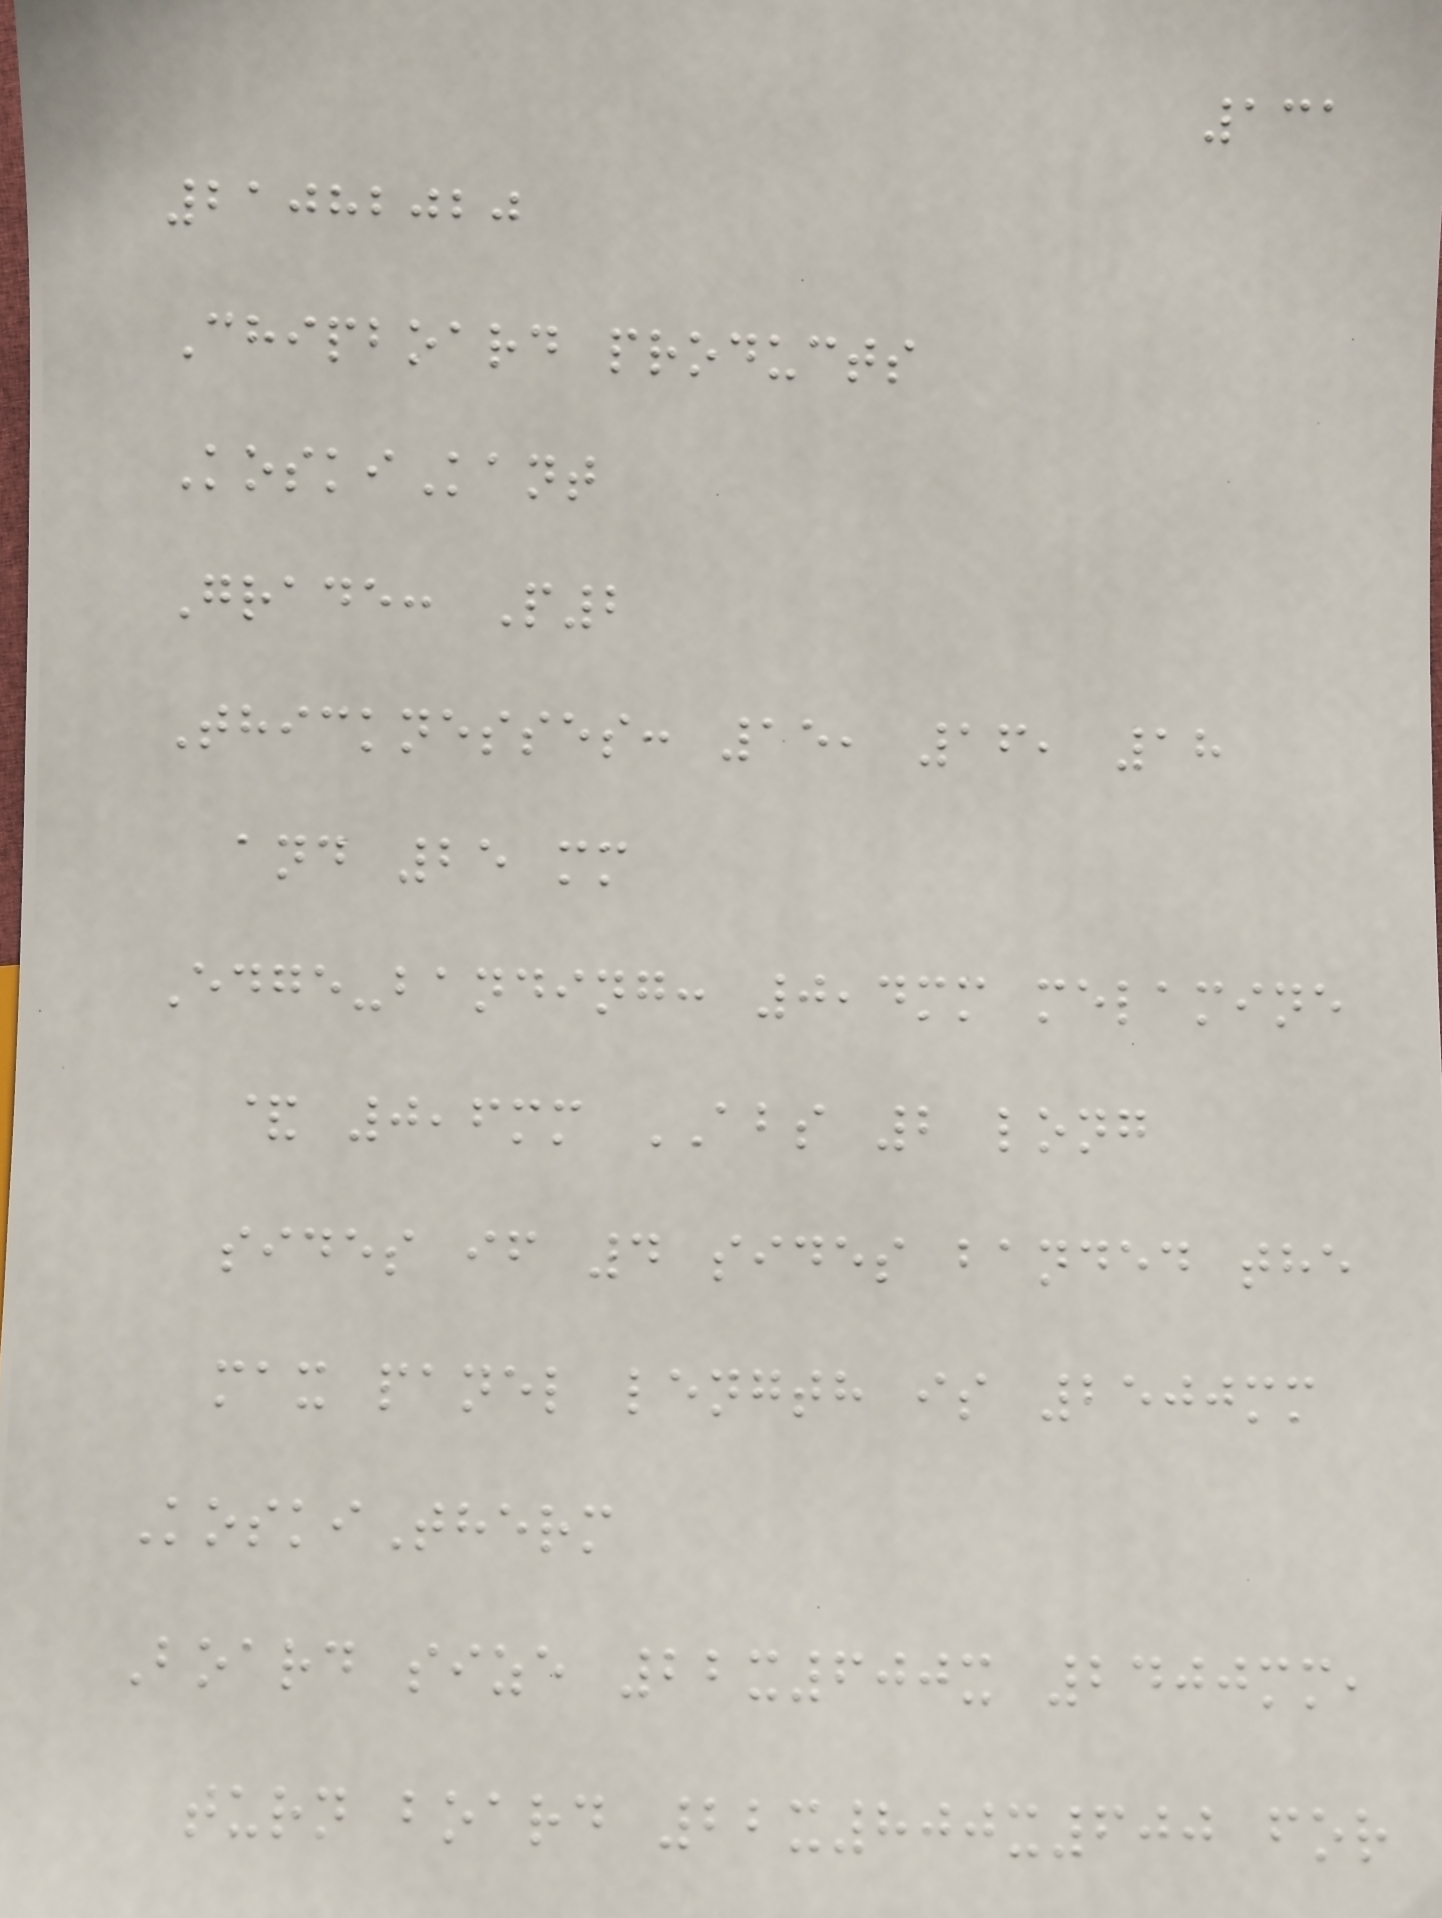131
21082020
Chipboard products
KoskiKant
Grade: P2
Thicknesses: 15, 16, 18
and 25 mm
Edge-banding: 0,4mm melamine
& 0,6mm ABS 2 long
sides if 4 sides banded the
max panel length is 2500mm
KoskiTherm
Board size 22x600x 2400mm,
turn board 22x800x600 for
